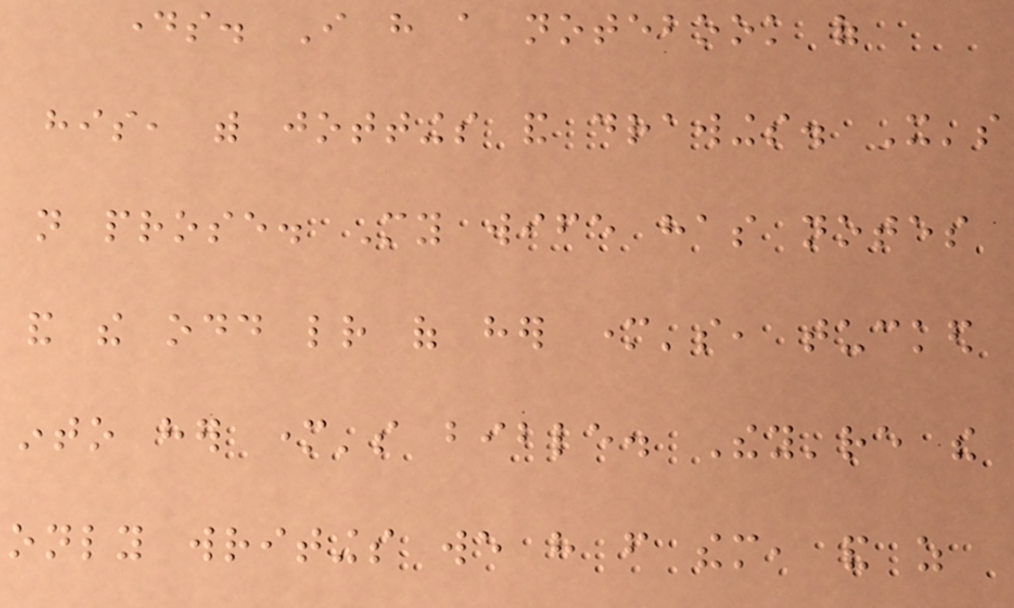days. I have a notebook of
his, with jottings and drawings. It's
not prose. My wife has notes
and the odd letter of her mother's, tucked
into her mother's bible. They're the
only writings we have from them, and as
